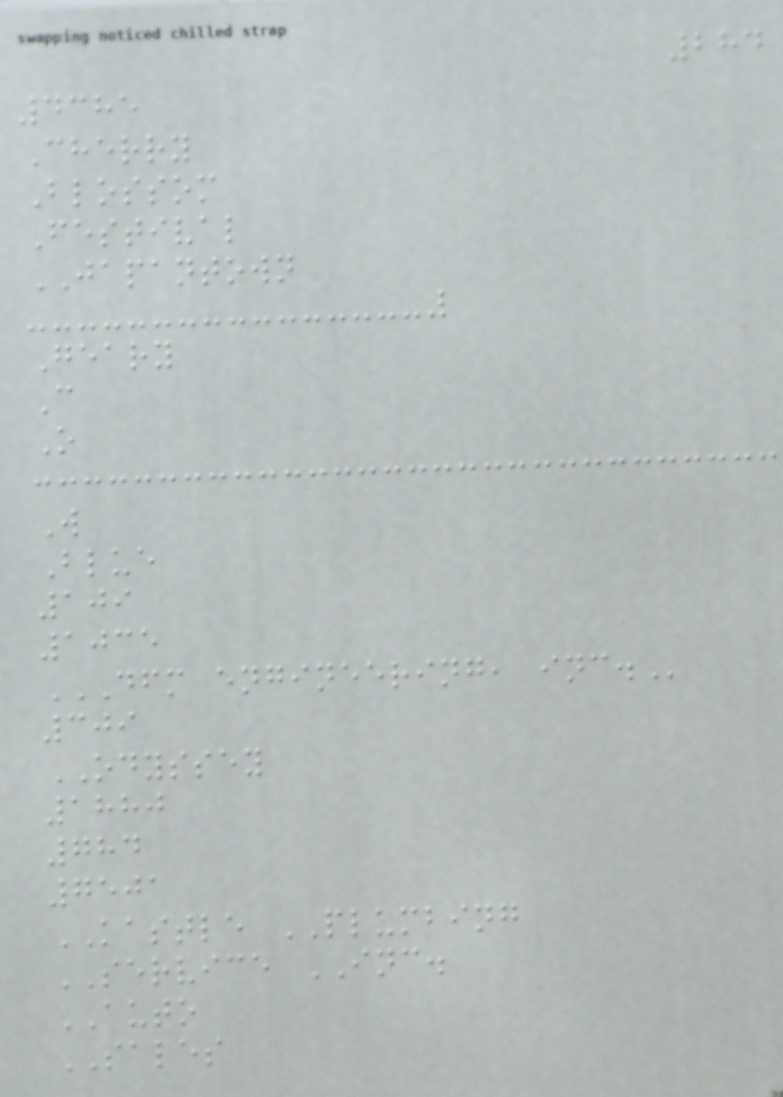284
4385
Cherry
Blossom
Festival
JAPANTOWN
Geary
C
O
W
Blue
109
1035
DFM ENGINEERING, INC.
309
ODYSSEY
1880
784
7501
KASTLE PLUMBING
SERVICE INC.
AUTO
SALES
